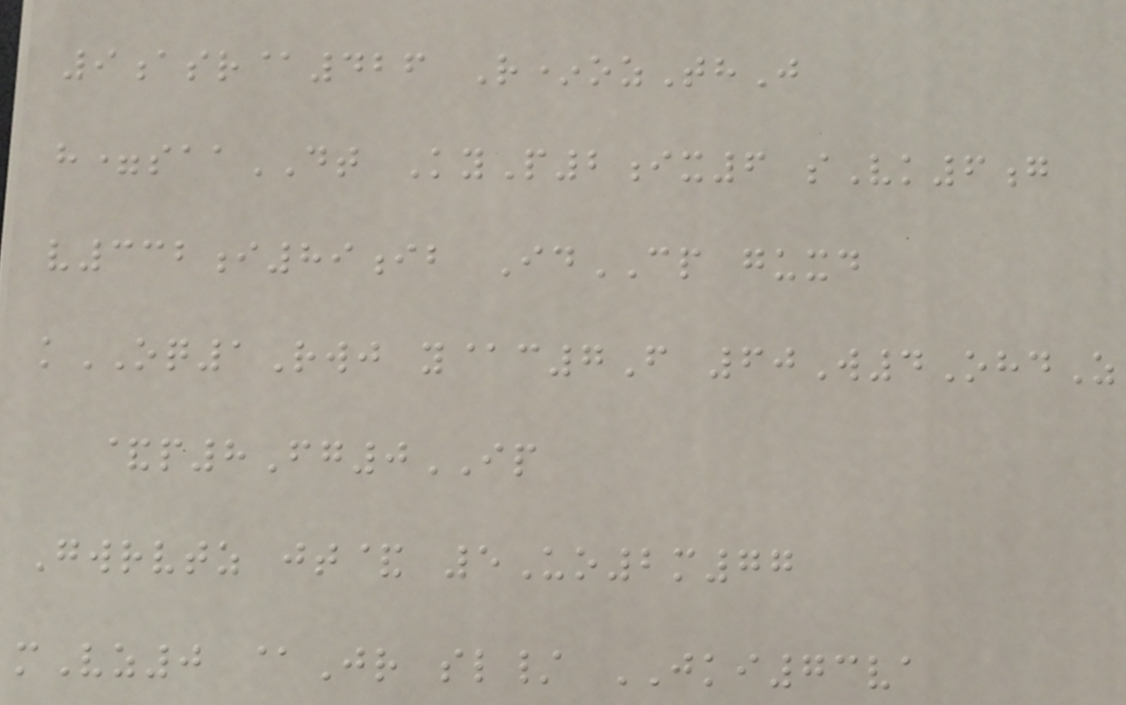9asr@426 R*ozThJ
h=saaDT KyP2ix6 sVk6g
v332i89ib IdCP guxd
kOQ1Rwj y@c7F 60W4OhdZ
&p8Fg0IP
Gwrvtz jt& 5Uo2m77
mVz0 @Jr sl/ JKI73va
